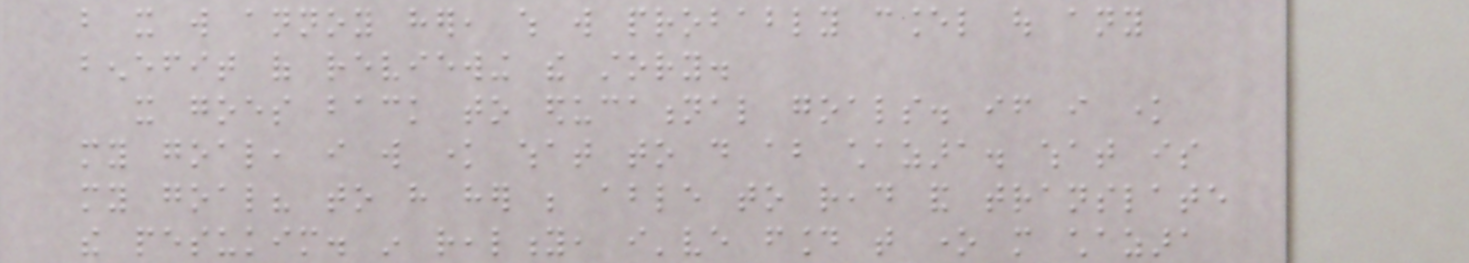but it will annoy her, which will probably cancel out any
benefit of reviewing the story.
it goes back to educational goals. if i know
my goal, i will know what to do about chazara. what is
my goal? to have her be able to read and translate
the pesukim. in reality, i've found that one more chazara
